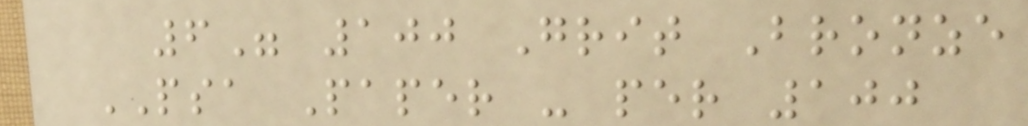6" 100 Grit Bronze
PSA Paper - per 100
